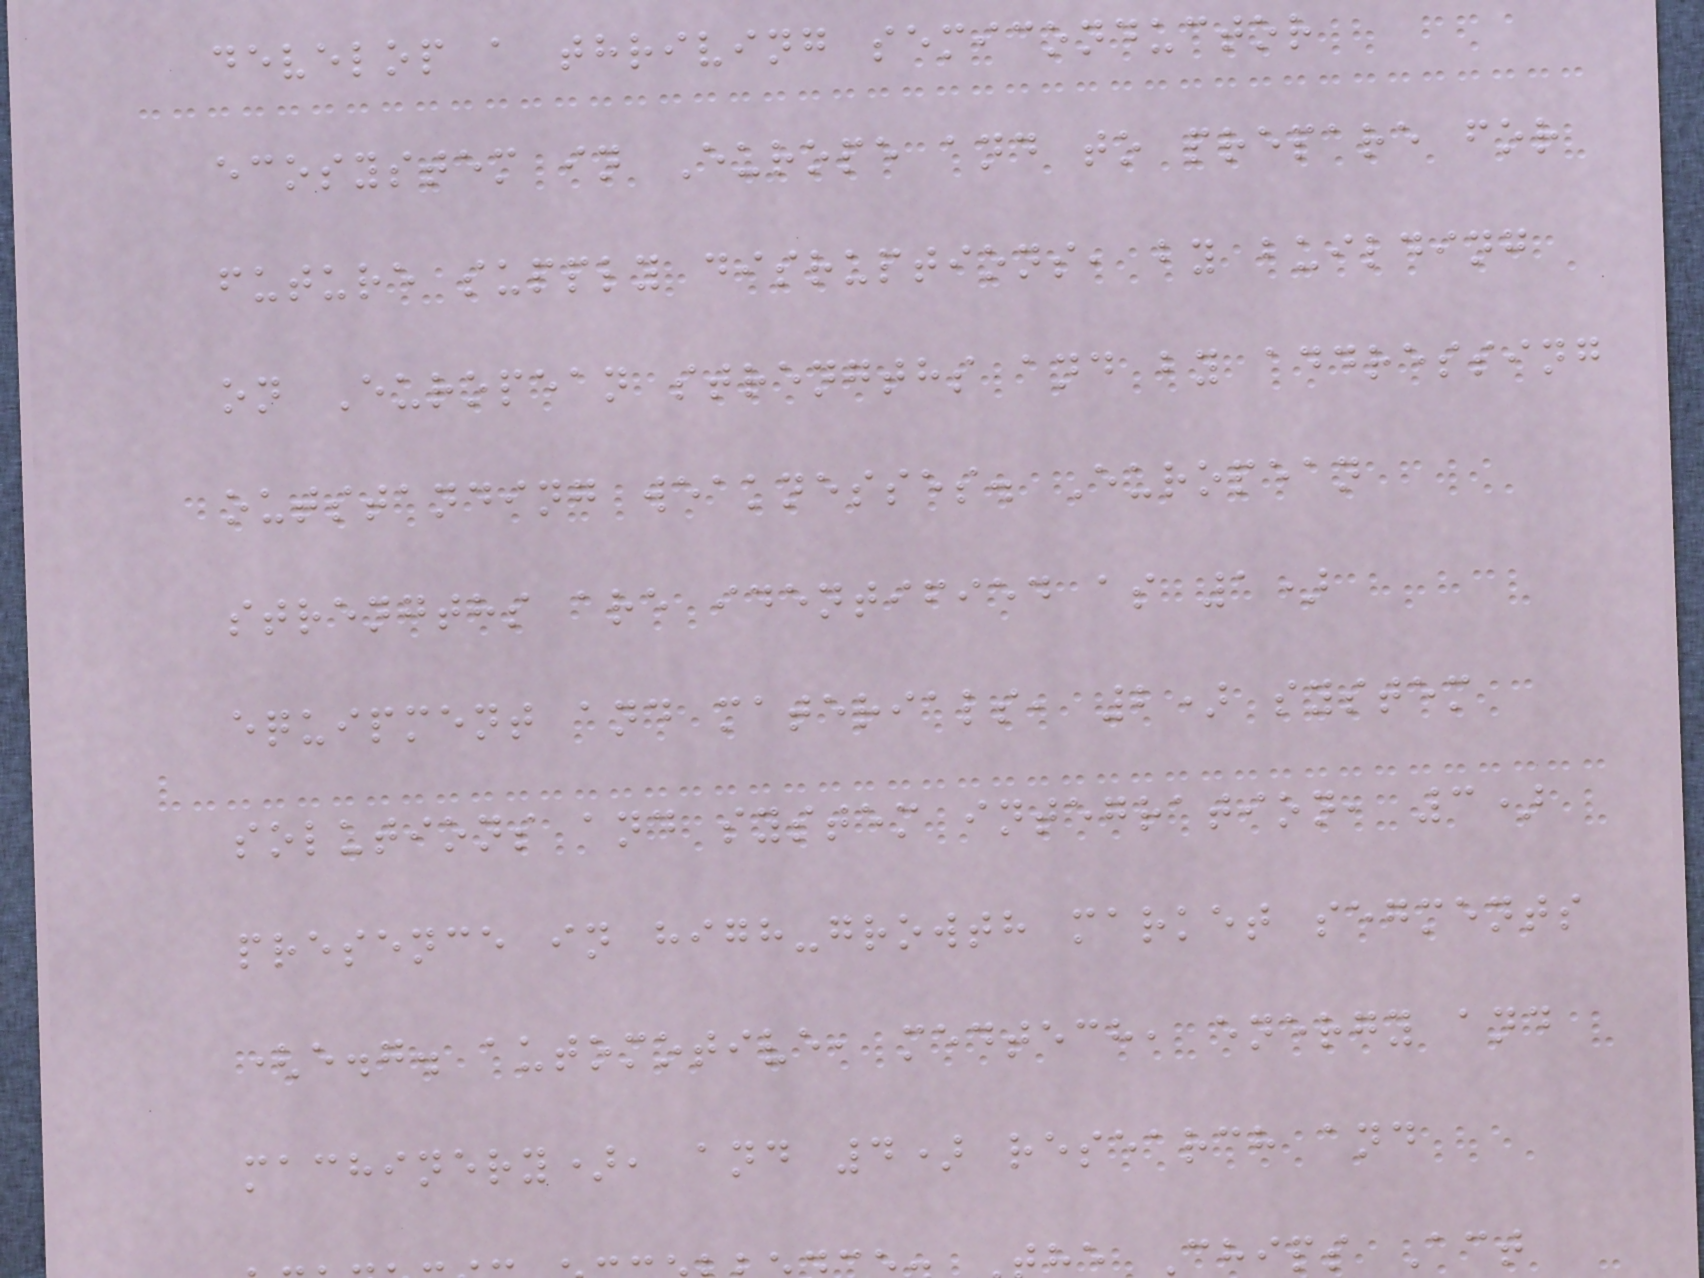develop a thriving semiconductor
ecosystem in Europe and to prepare for
future supply disruptions, by building
on European strengths and by addressing
outstanding weaknesses. European
strengths are identified as 1)
equipment and materials, 2) system
solutions and system integration, 3)
presence in high-growth market segments
(e.g. automotive, medtech, energy and
machinery), and 4) research and
Chips Act
